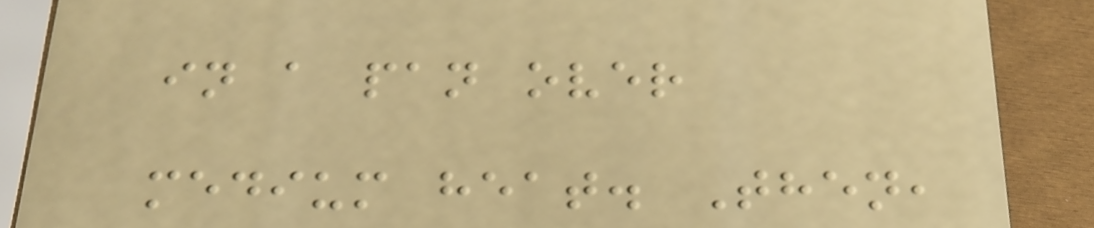in a pan over
medium heat. Then,
